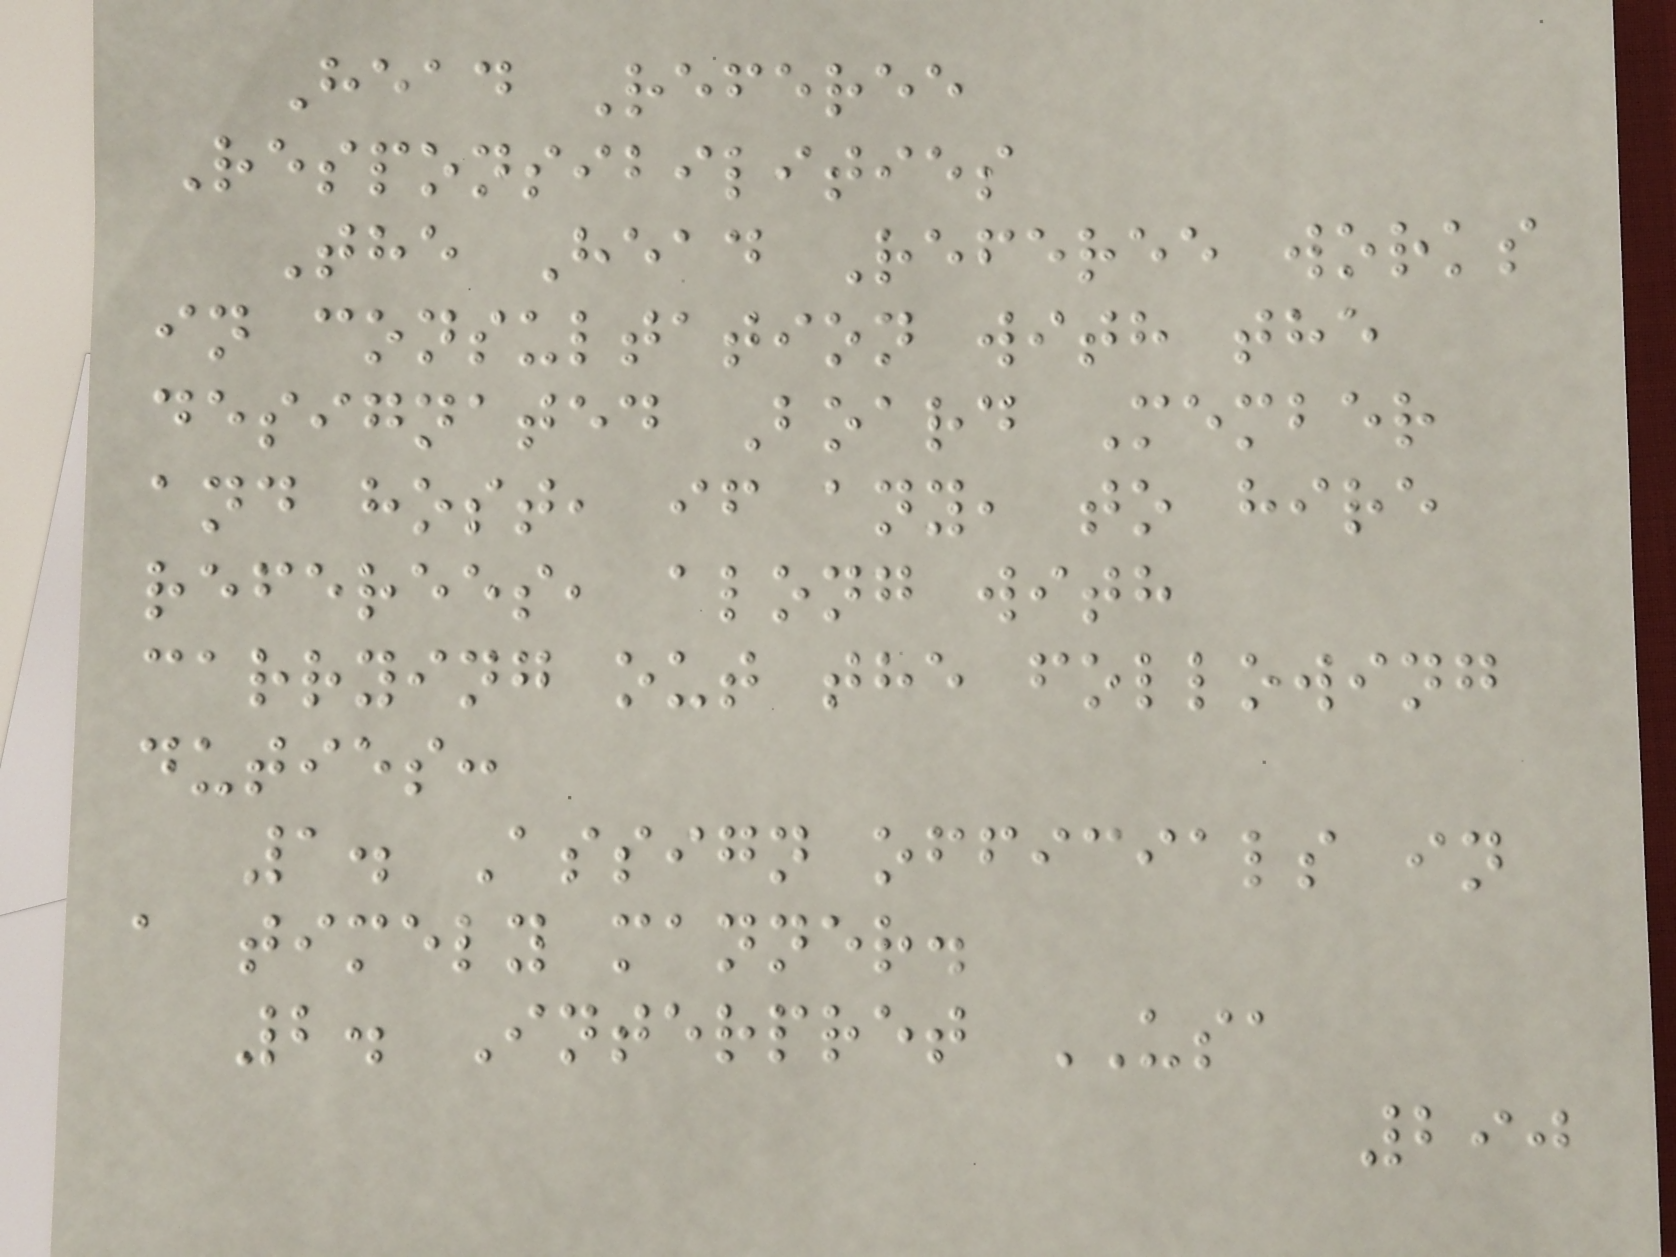Head Referee
Responsibilities
The Head Referee works
in consultation with the
designated Board Member
and host, if any, to hire
referees, along with
carrying out the following
duties:
1. Assign officials in
a timely manner.
2. Interpret USA
290
